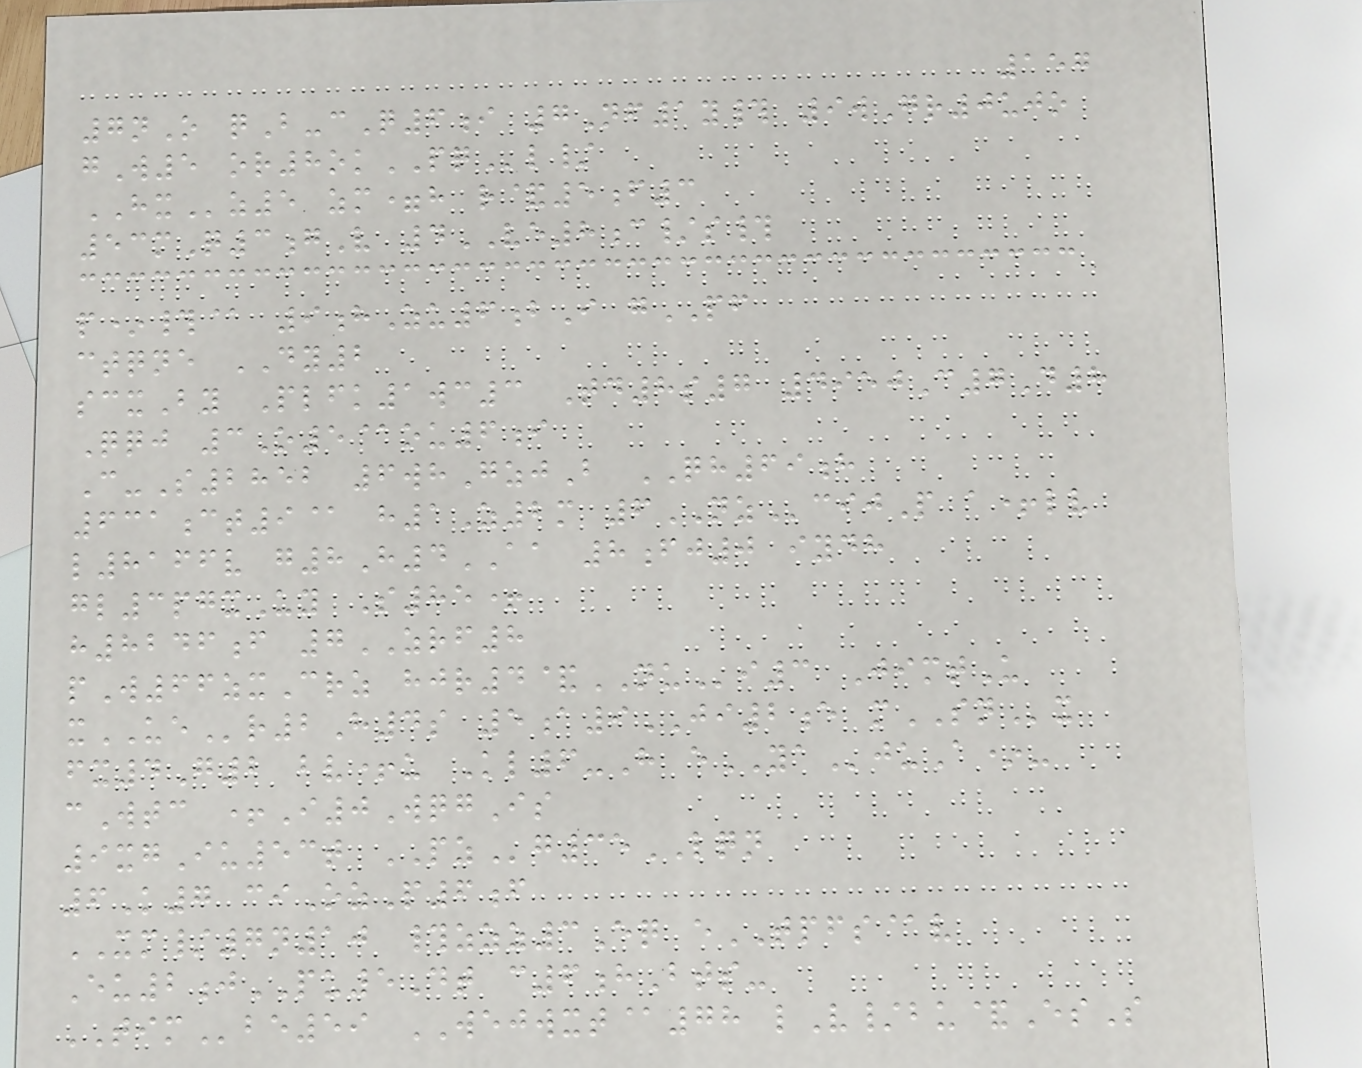157
7nO qB-cQ6i 7Nf1y# 9wGr0ujo
gW5 or8okPQl/
HXz5 zm=h r&5f3
53mQ3gV 4VE8c/s#
p*#@ 9hZu6bI gPF
ctqne DY2
scxBy Plfk1wc3 Td8s7 4950C7D8
Qqj 3O5@ou6i
C-S2852 6whGzjB QH69h
631ct9@ h1Z2m 6NZcijP a+lv
l8166v g8H4AA 8fj0 iydh
gl3pgxUy S85+
h8246f 7ZRF8
pW66zxCrz hjr4&NUi3 JimtU
xUEr2H4s 5a9JI2e mSNx
fx4G2 bv+u Kl6-H eYAjuA*-
cWtc +I0WqgIs
9xgIu53t PZg35LQN
6K7 ciOzP6f
XM/7n10 #zzz3Eq eTPFS@v
Eu2jPU5Dt c6hBts-
TIMbe59 WEJWXT@78 lV/bu&EsS
